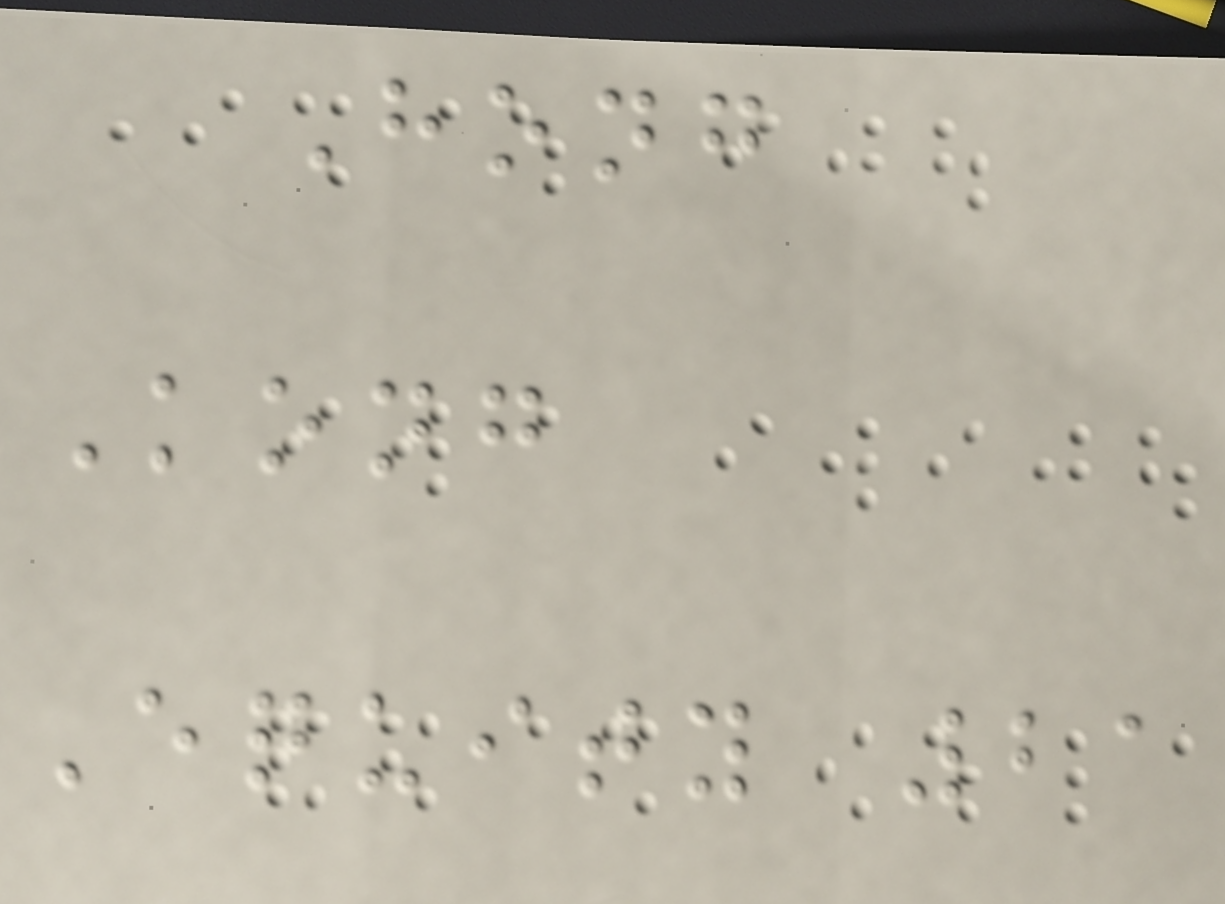Hong
Kong
Equity 21
